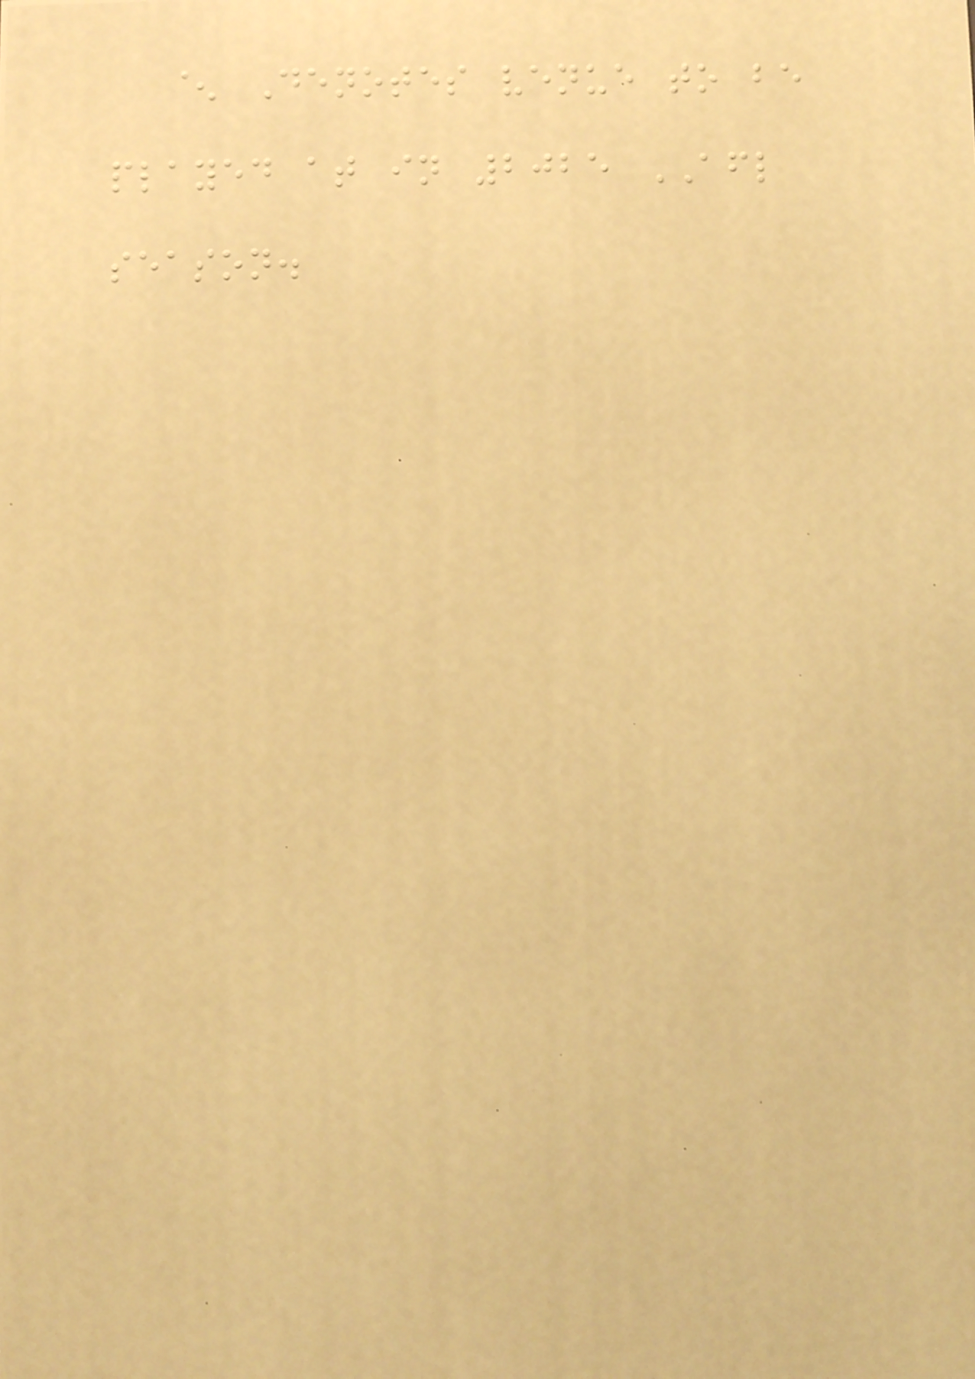^ Denotes venue to be
played at in 2025 AFL
season.
